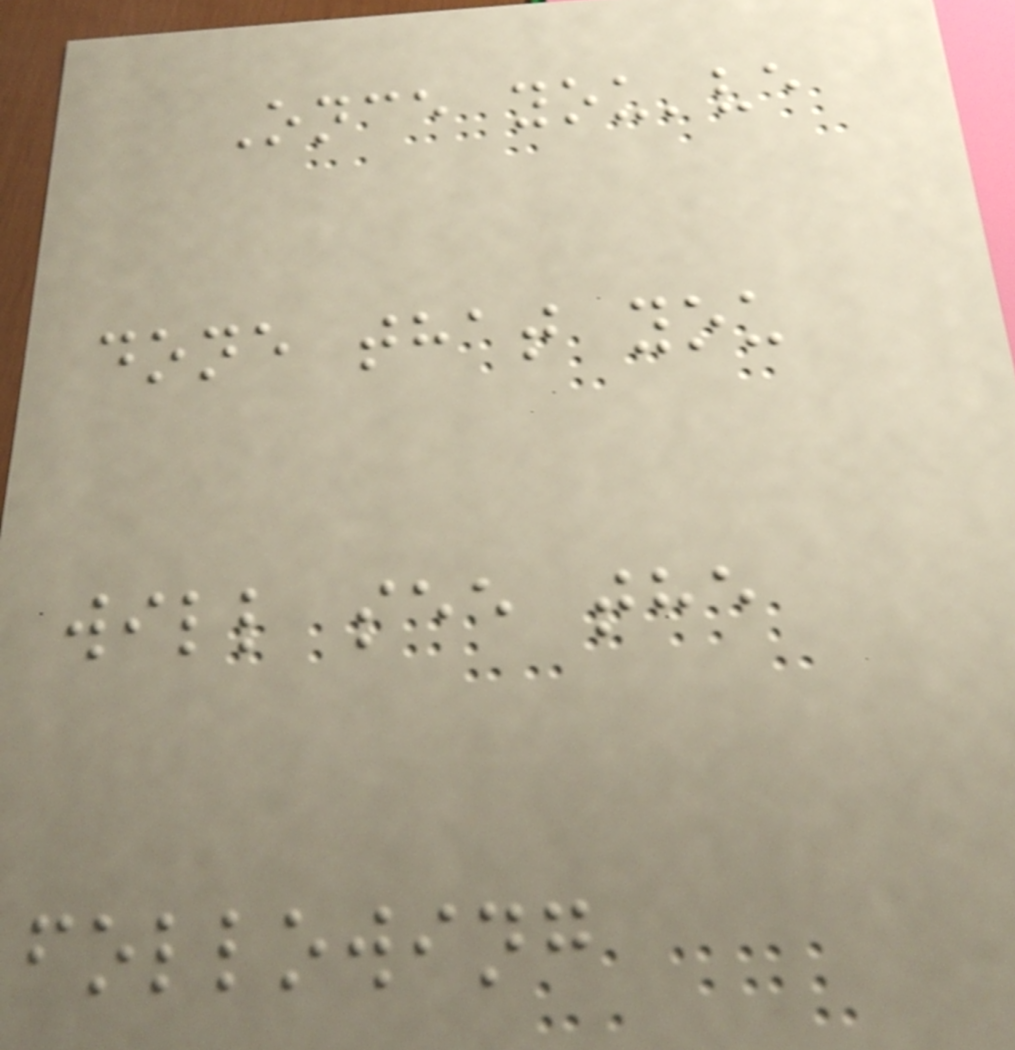Once you've
done that you
will see the
following
